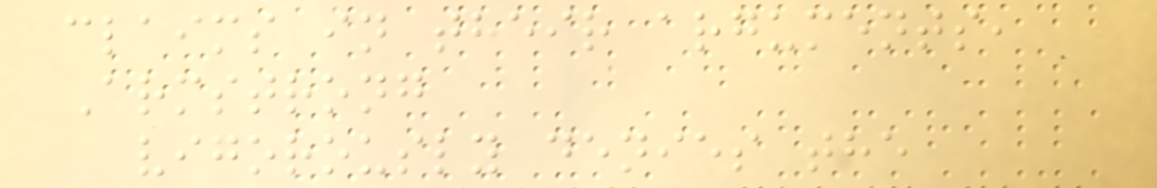claims in their arguments,
Armstrong
vigorously denies the
